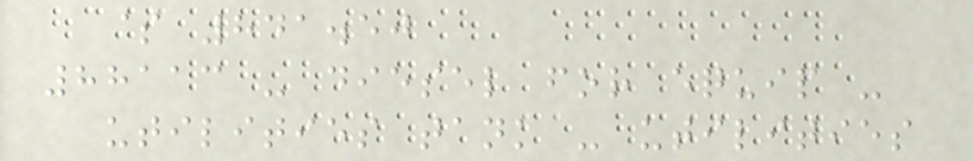$ 841.50
88113 - diesel for equip -
utilities tank - utilities
